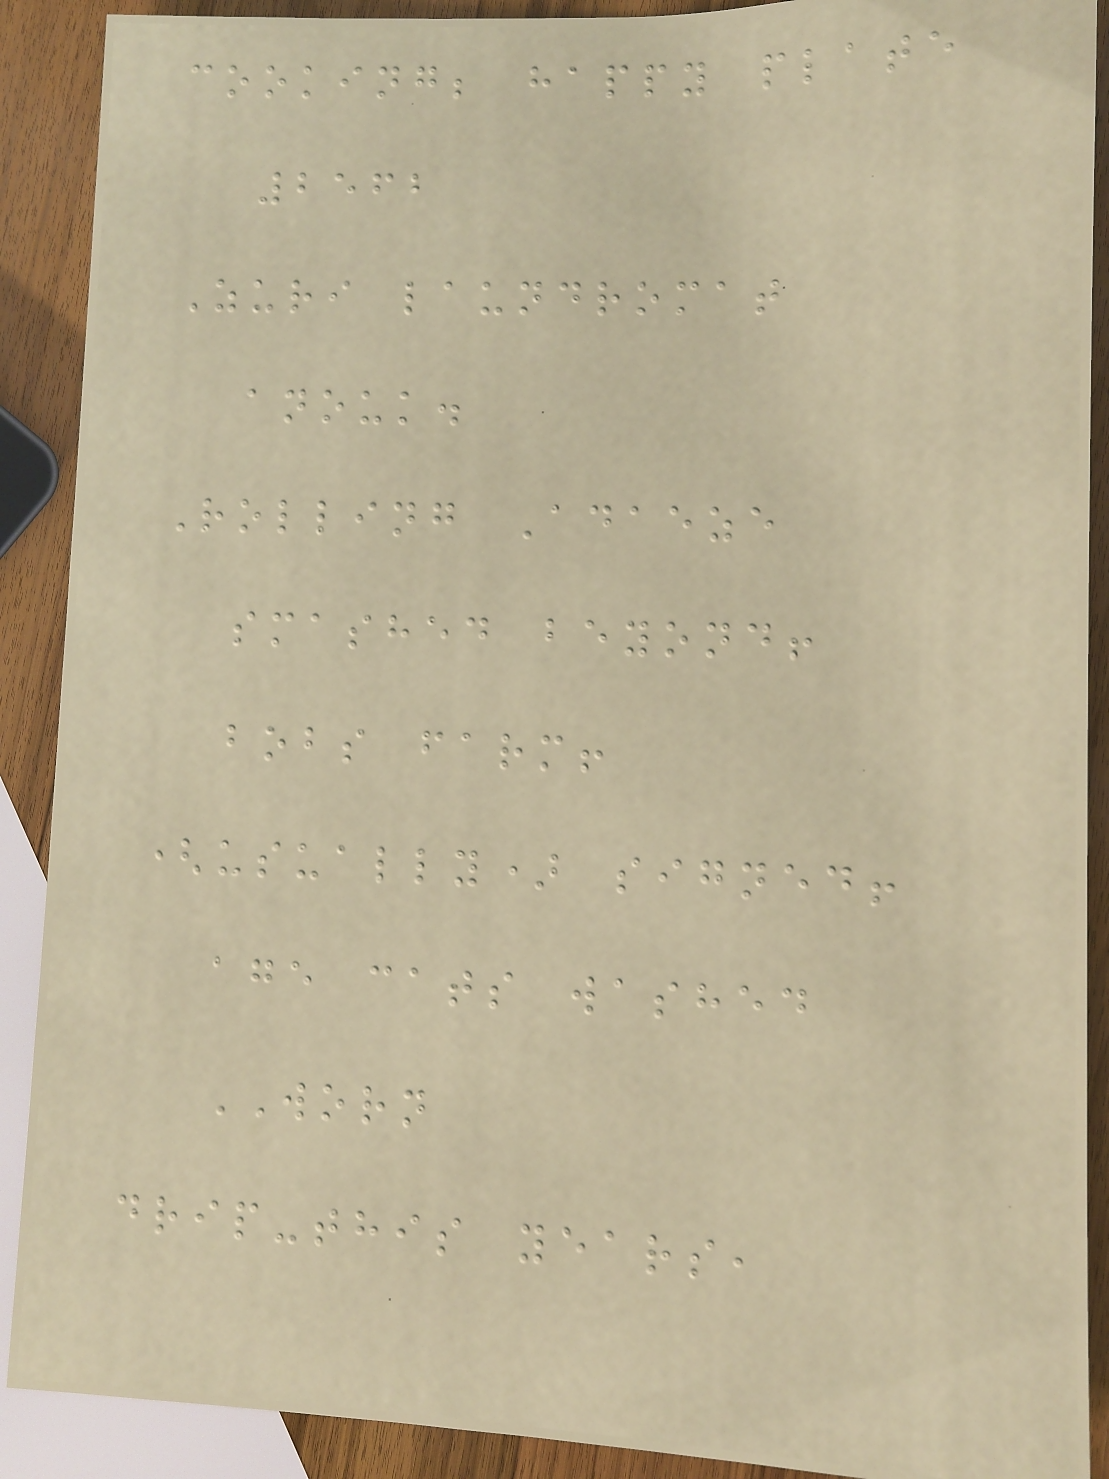cooking; happy plate
2562
Zuri laundromat
anouk.
Rolling Adaeze
smashed beyond!
bobs farm!
(usually) signed!
age cats washed
WORN
drip-this years,
